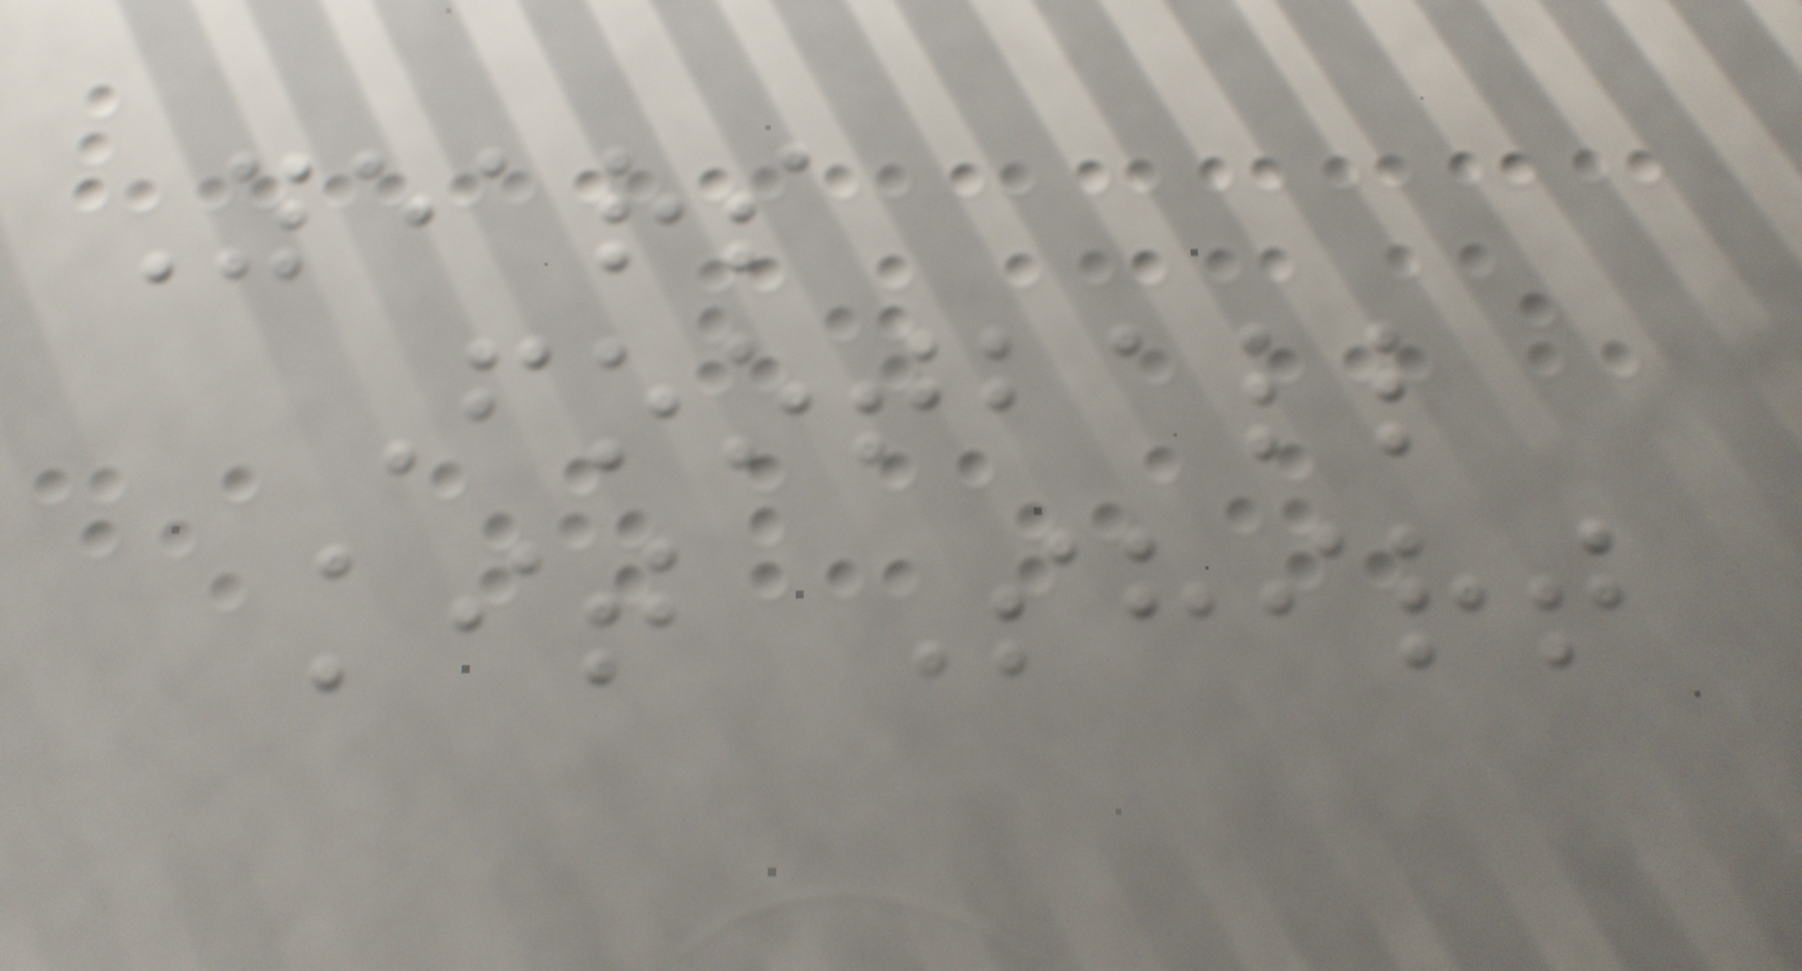Years
Football
kit Shirt
